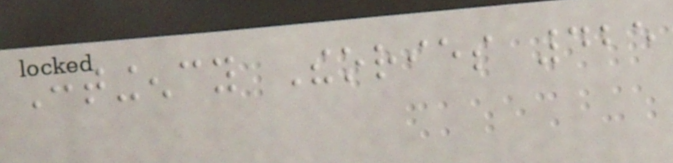Contingency Theories 425
